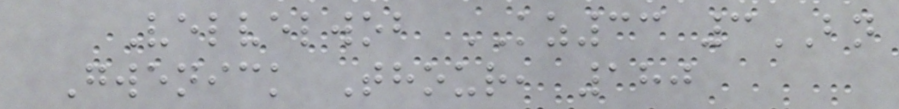Velvelwob KZ33 3BN
Gwenick Thour, 180
